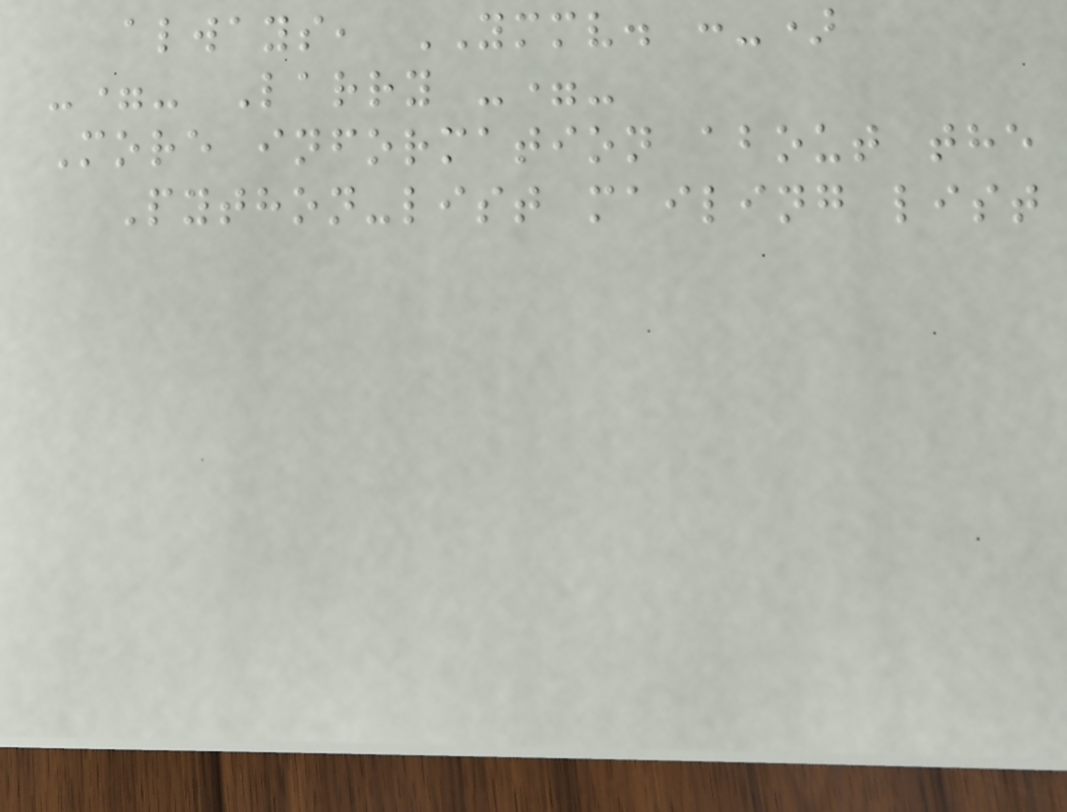always, YMMV. :-)
-=- Larry -=-
More information about the
Python-list mailing list
